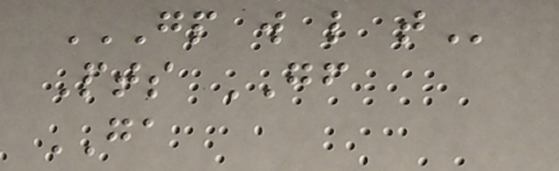GP W L T
Pts GF
GA
